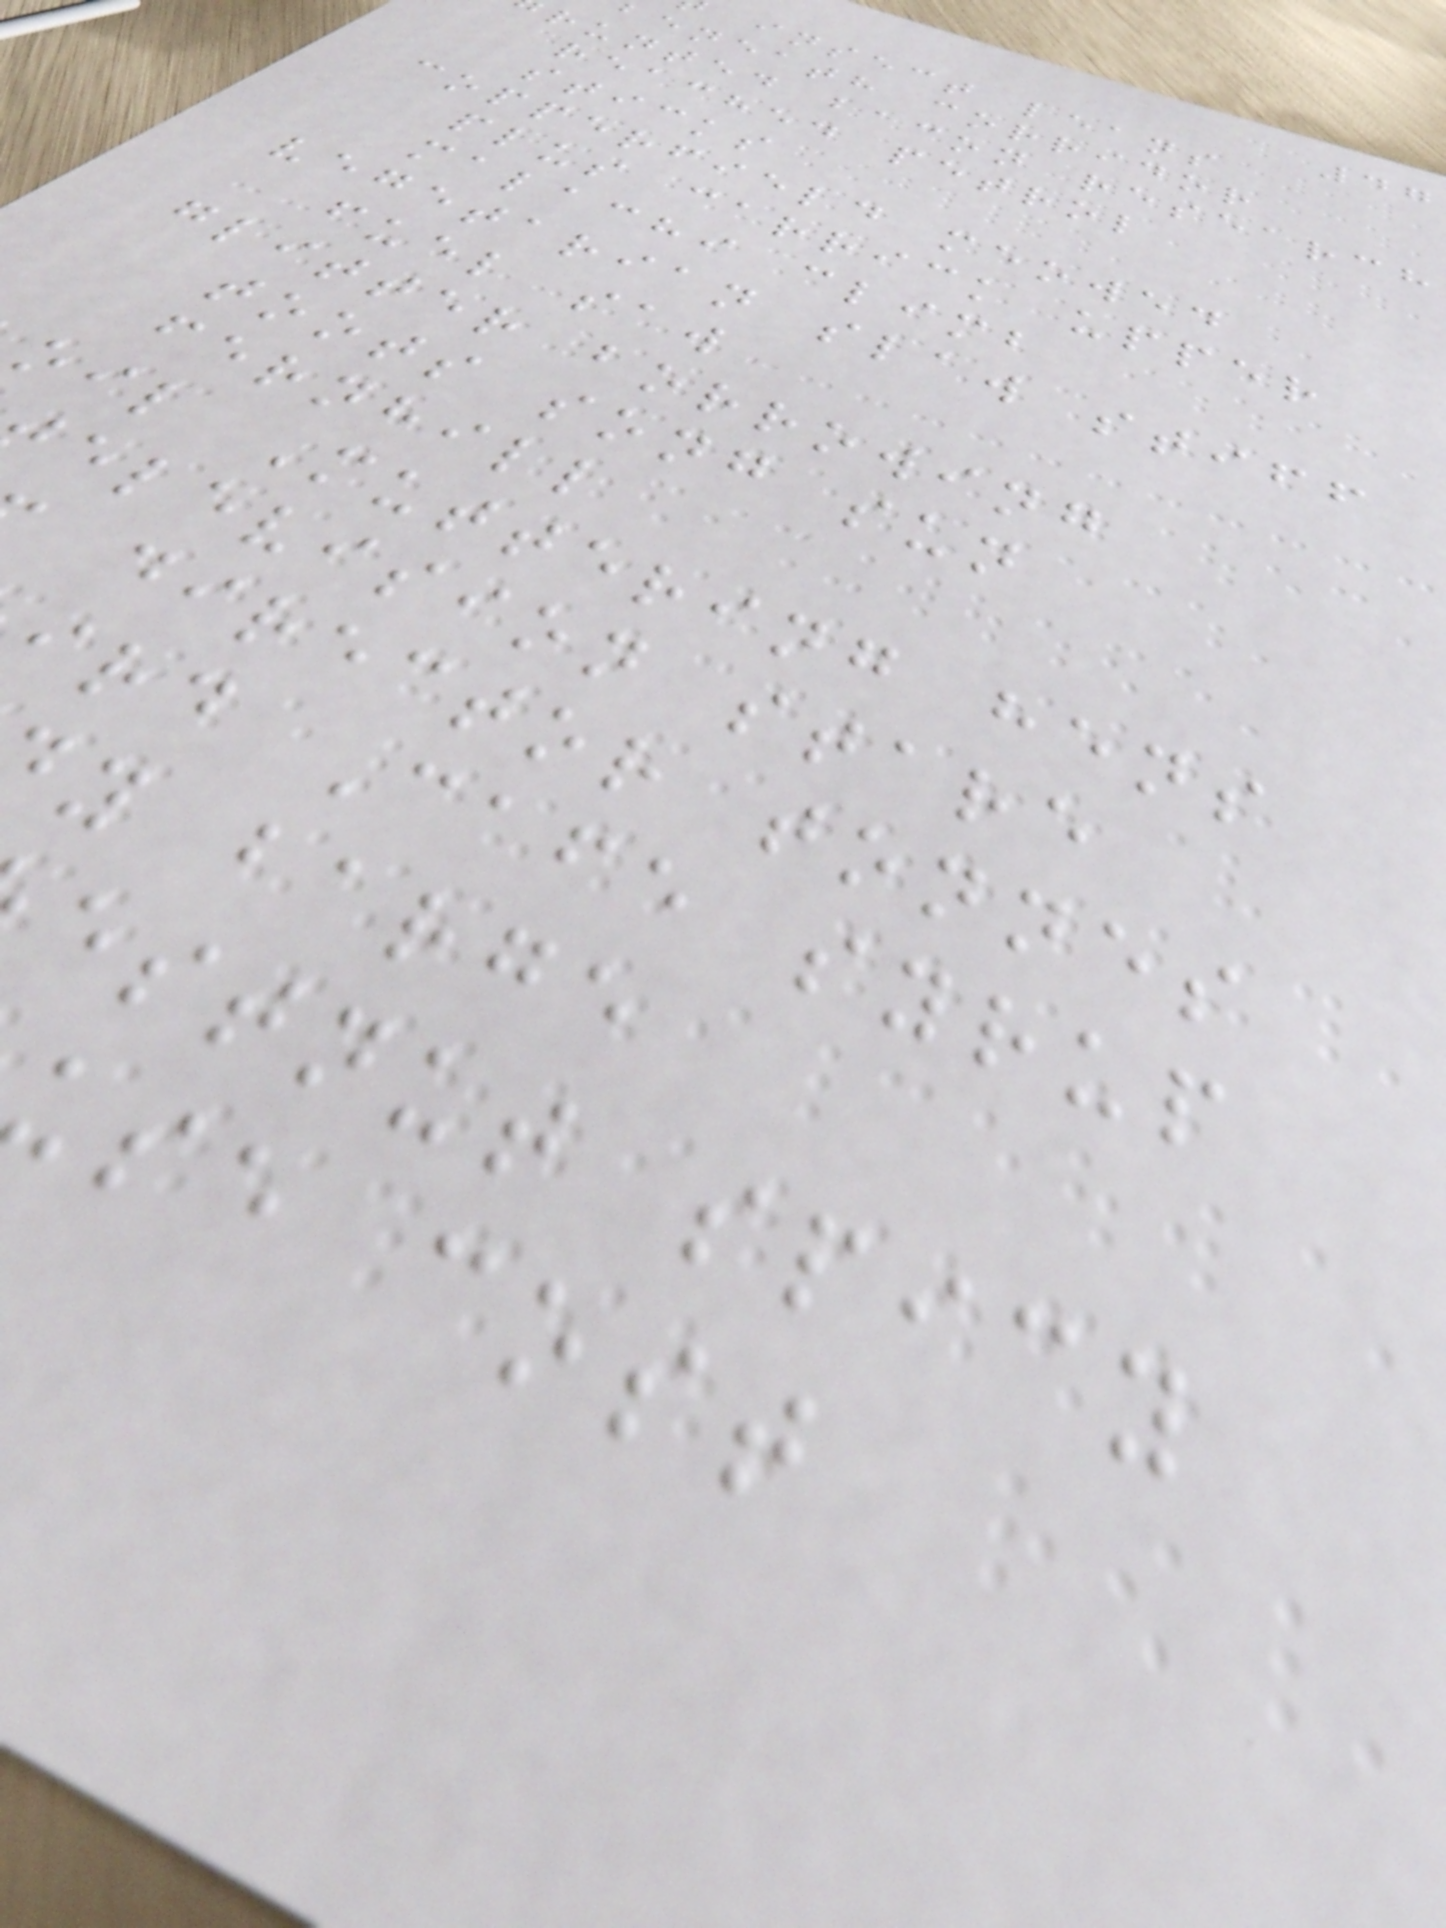47
insect leans
eneath corridor
runted bacon research
reached petrol
sticks
copperfield meowed
plus carrick upper
malachi climb
vegetarian slaw stiff
fuel saw
glitter borrowing
toots song sun
fernhill
oil Muttering hens
elevision stare
director tonnes
ird Cafe syrup
y barge
estnut spicy
use cost
